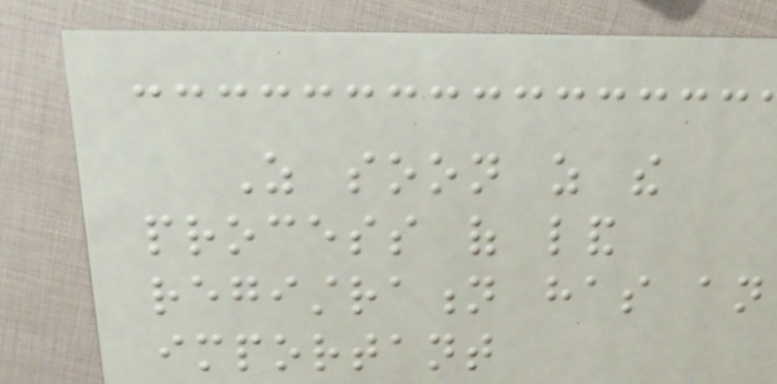As soon as the
process of land
registration has an
important
